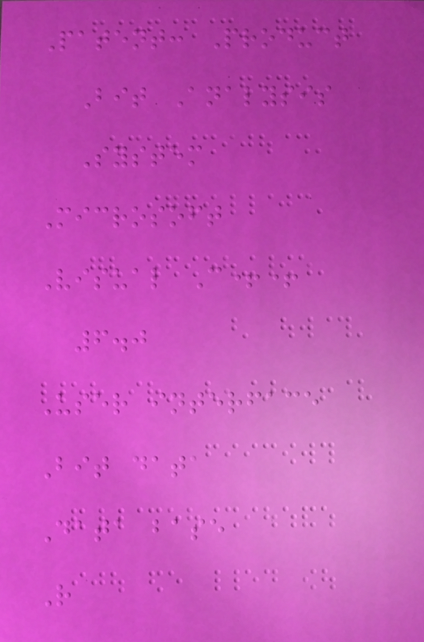Patent: Product
Bit Analysis
System
Microsoft
Visual C++
6.0
User interface
Bit data
Data base
R
